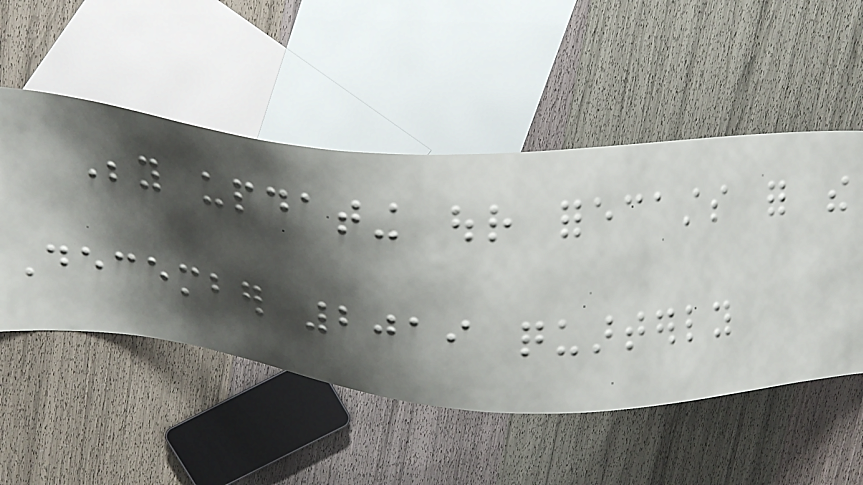Beyond updating our forecasts for the
December 2019 quarterly
